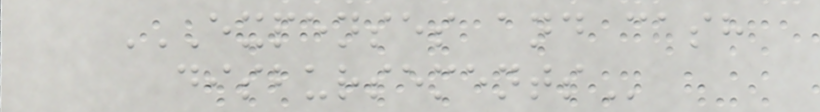EXPENSES AND CASH
DISBURSEMENTS
